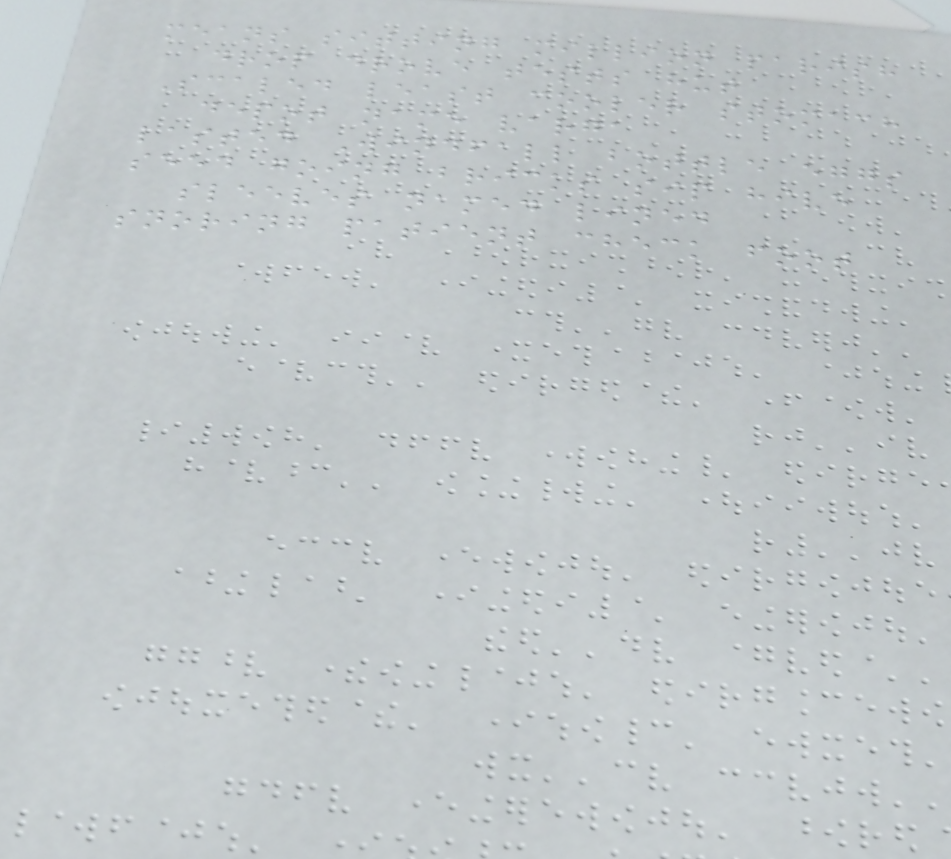means sitting million parish
drop drove tests hut
Scaled least cooler stomach
depot name varga
lasted Windfall bottle eggs
seed going bricks sip hive
sleeves named lined
snoring patient check foot
